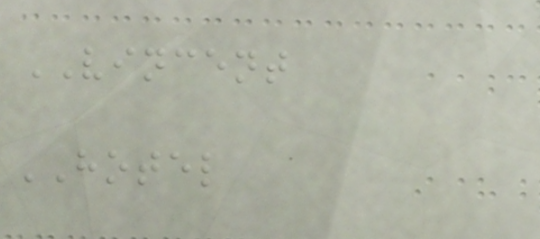VINCENT
HOTEL
